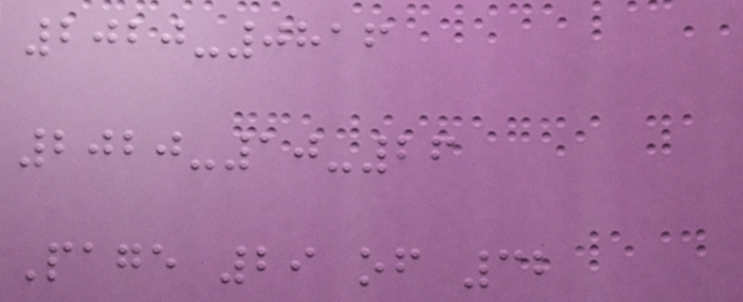2020-0816
2020-10-26
Page 29 of 32
